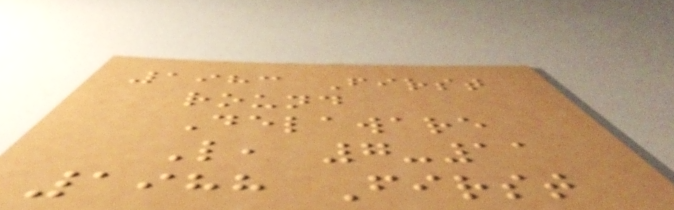1983 First
round
Delaware
L, 7-11
1988 First
